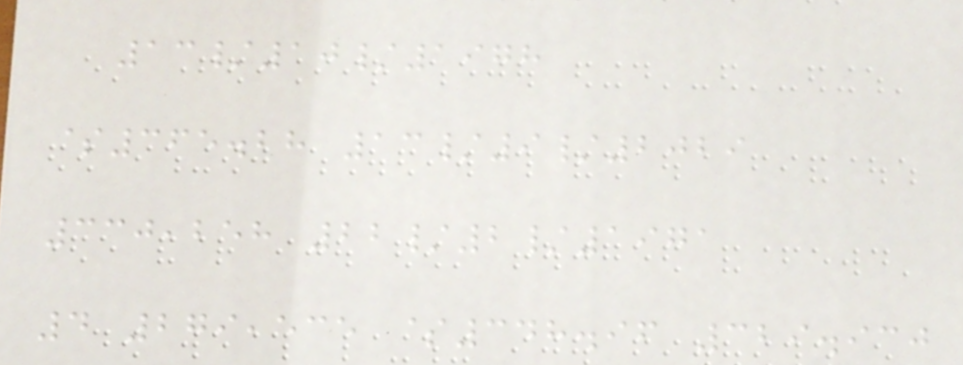13/10/1978
$365.28 13/9/2029
330,258 22/2/1971
4 279,535 $348.96 329.930
